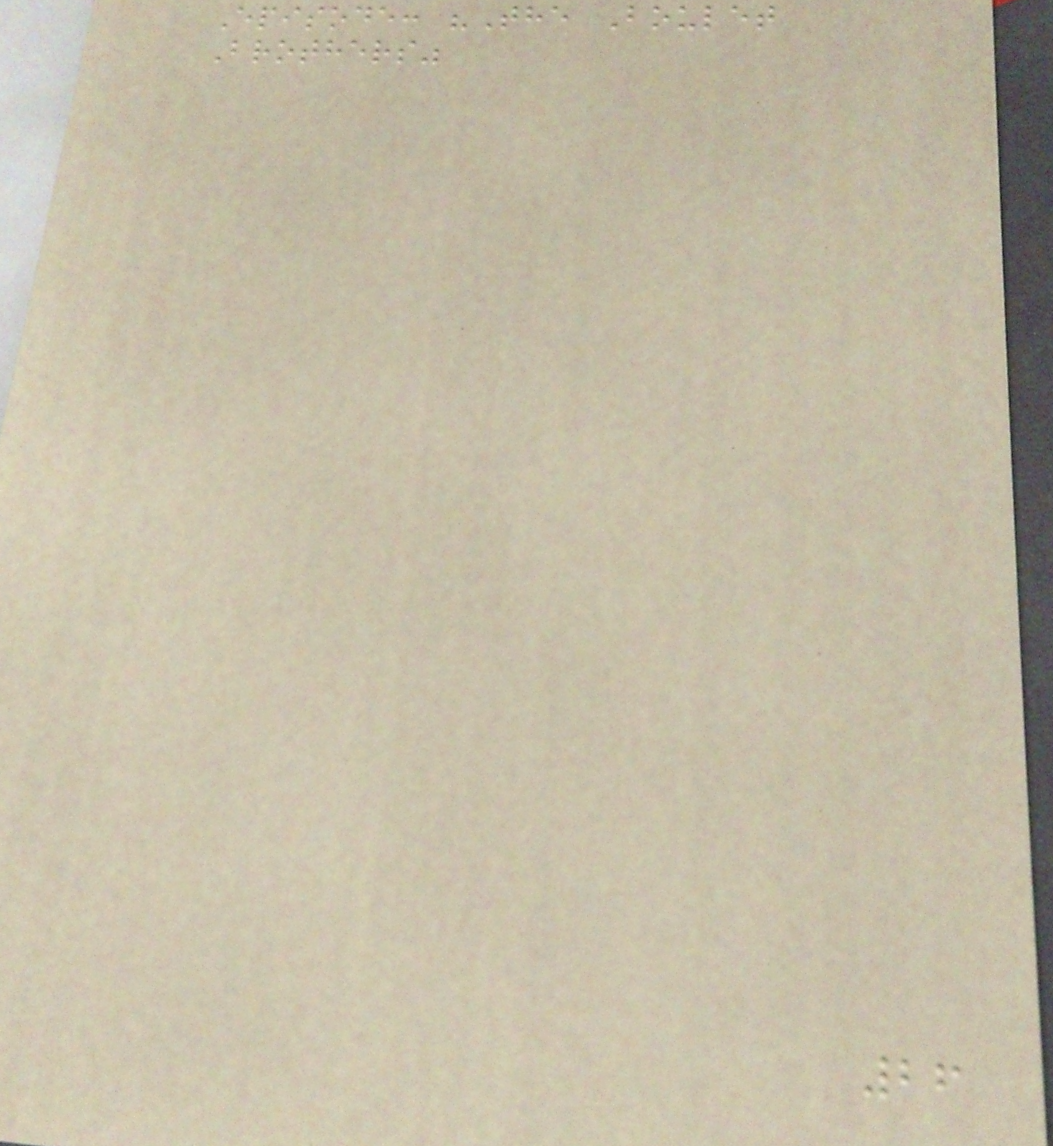Episode: "The Boulet
Brothers"
26
